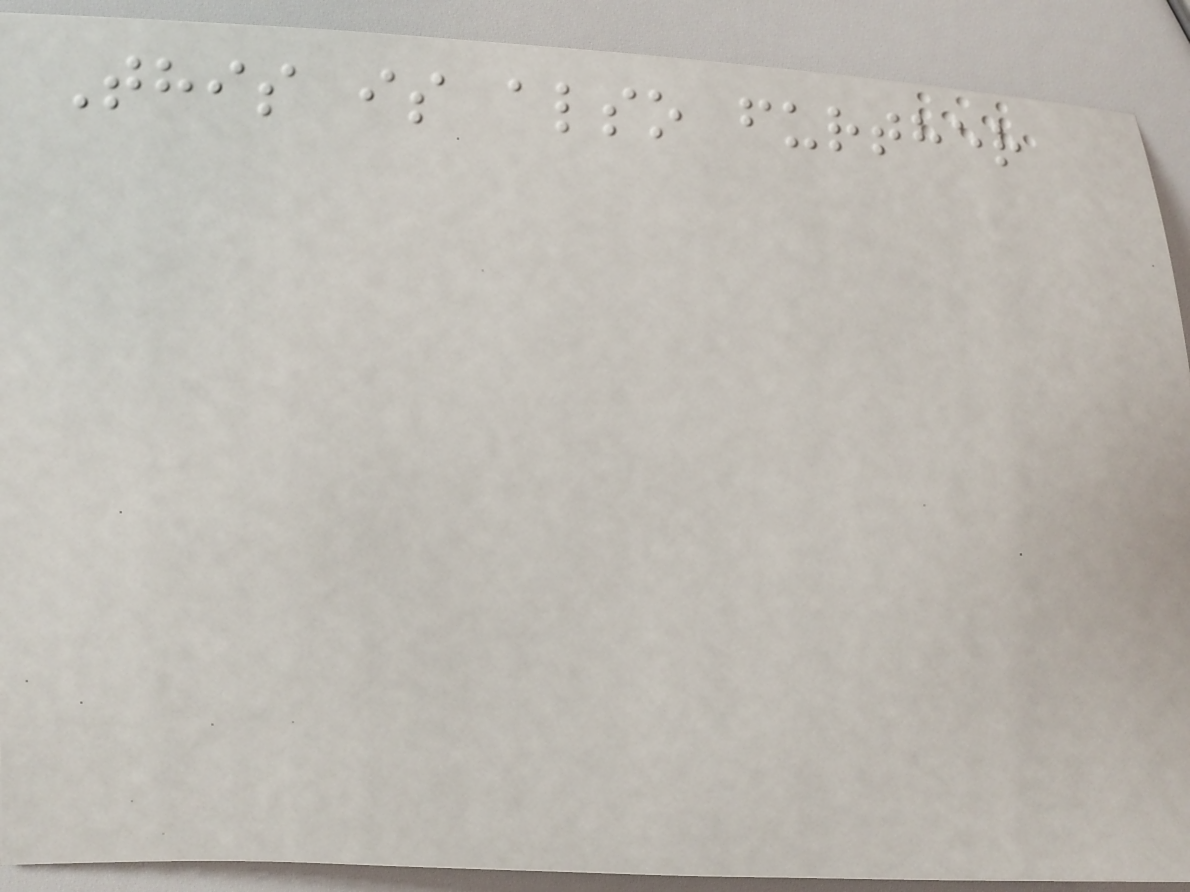This is also further
